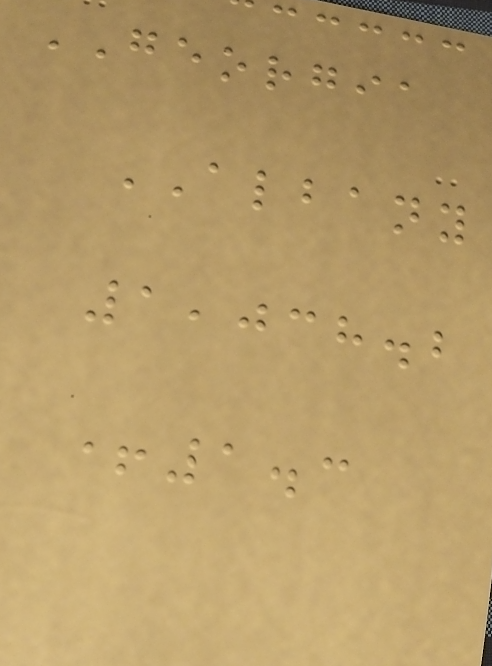GEORGIA
ALBANY
1,038.2
+1.3
